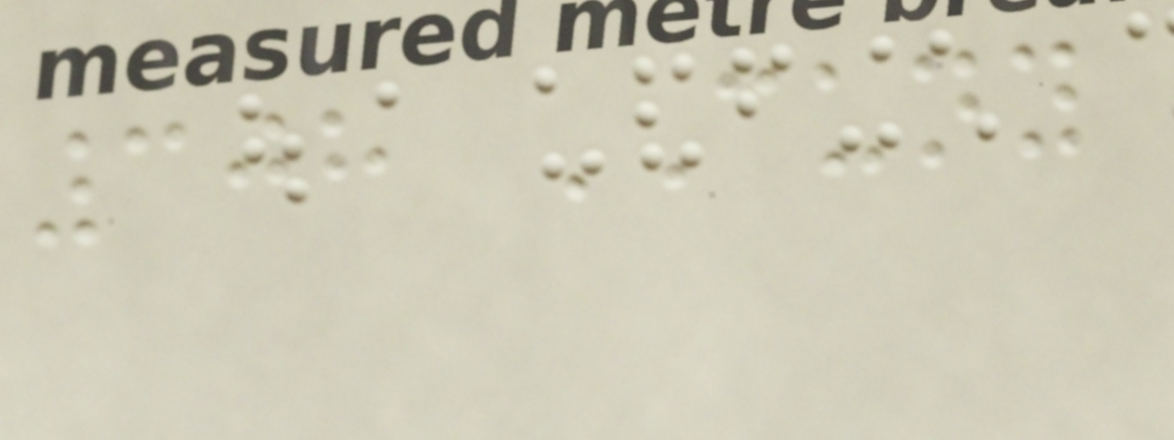308 CUNY
